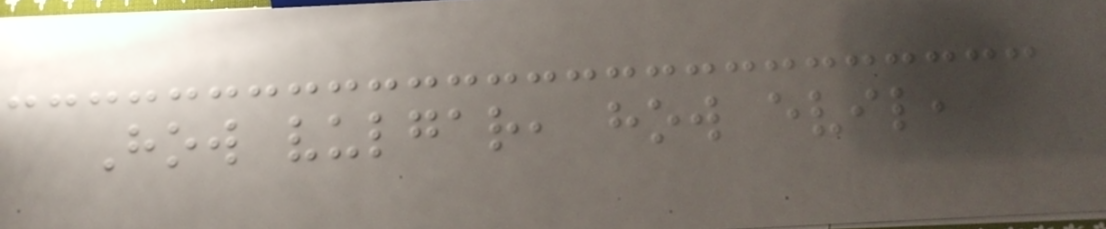How vulgar, how evil,
